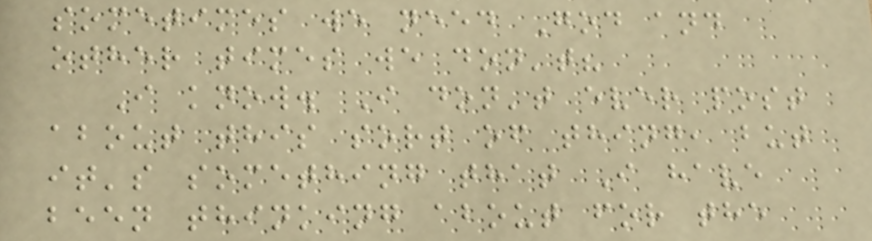sometimes we need God and
other times we don't?
I know. I don't ever post
about this sort of thing, but
it's something that I have
been thinking about for the
